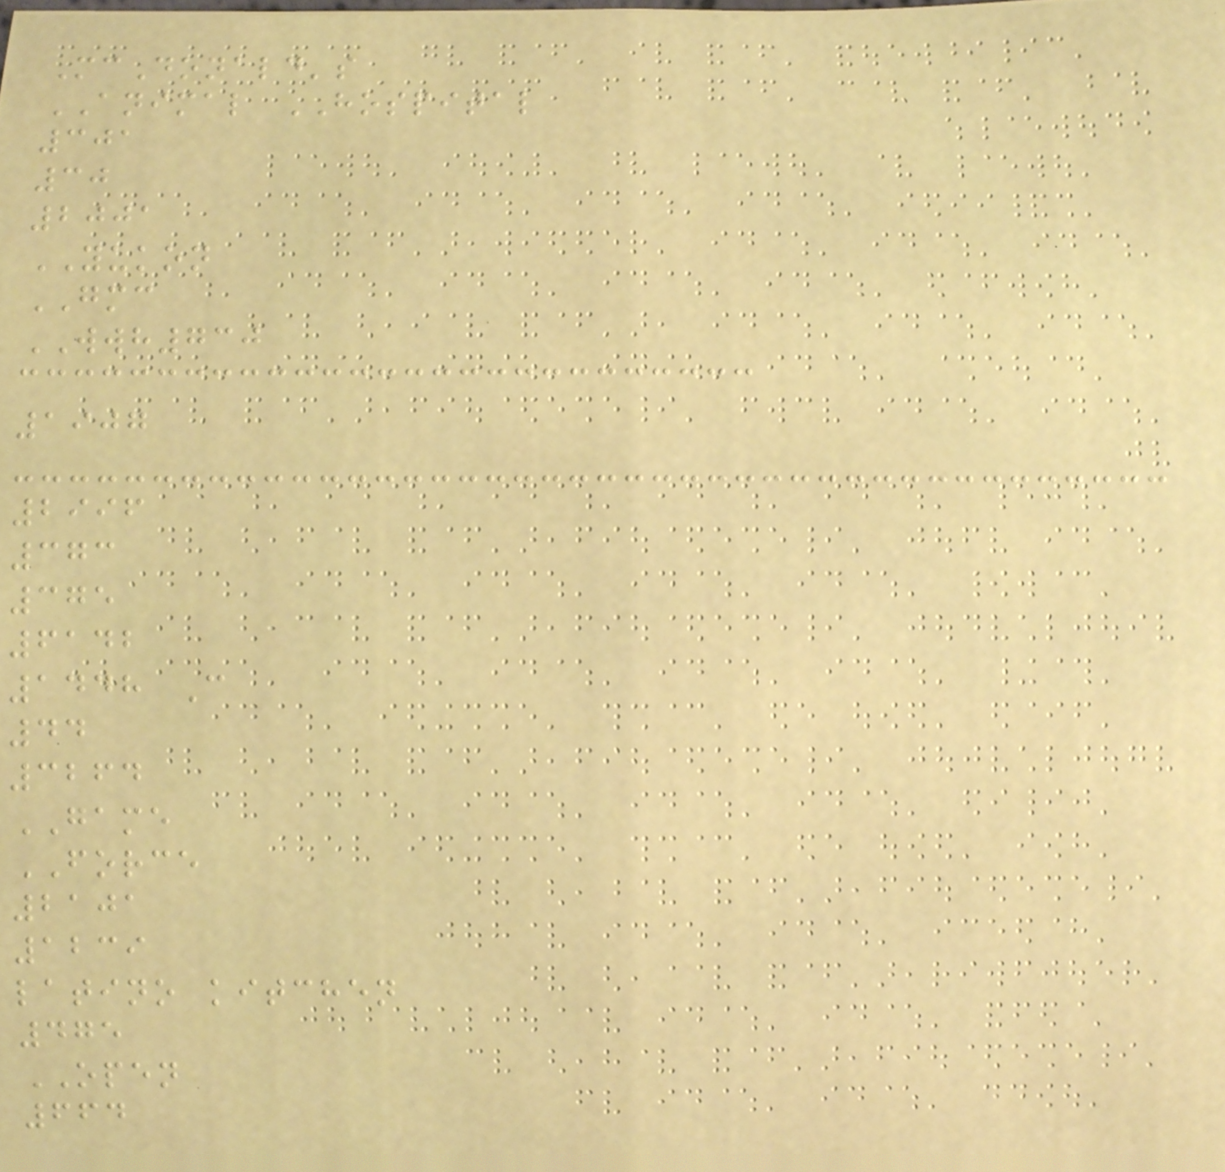McDonald's
ANIMAL HOSPITAL
301
30
2001
YUKON
GMC
WWH730
1907
2996
373
375
6142
1448 C
44
3264
GAME
FORCE
2101
1239
latino kitchen
475
OPEN
664
